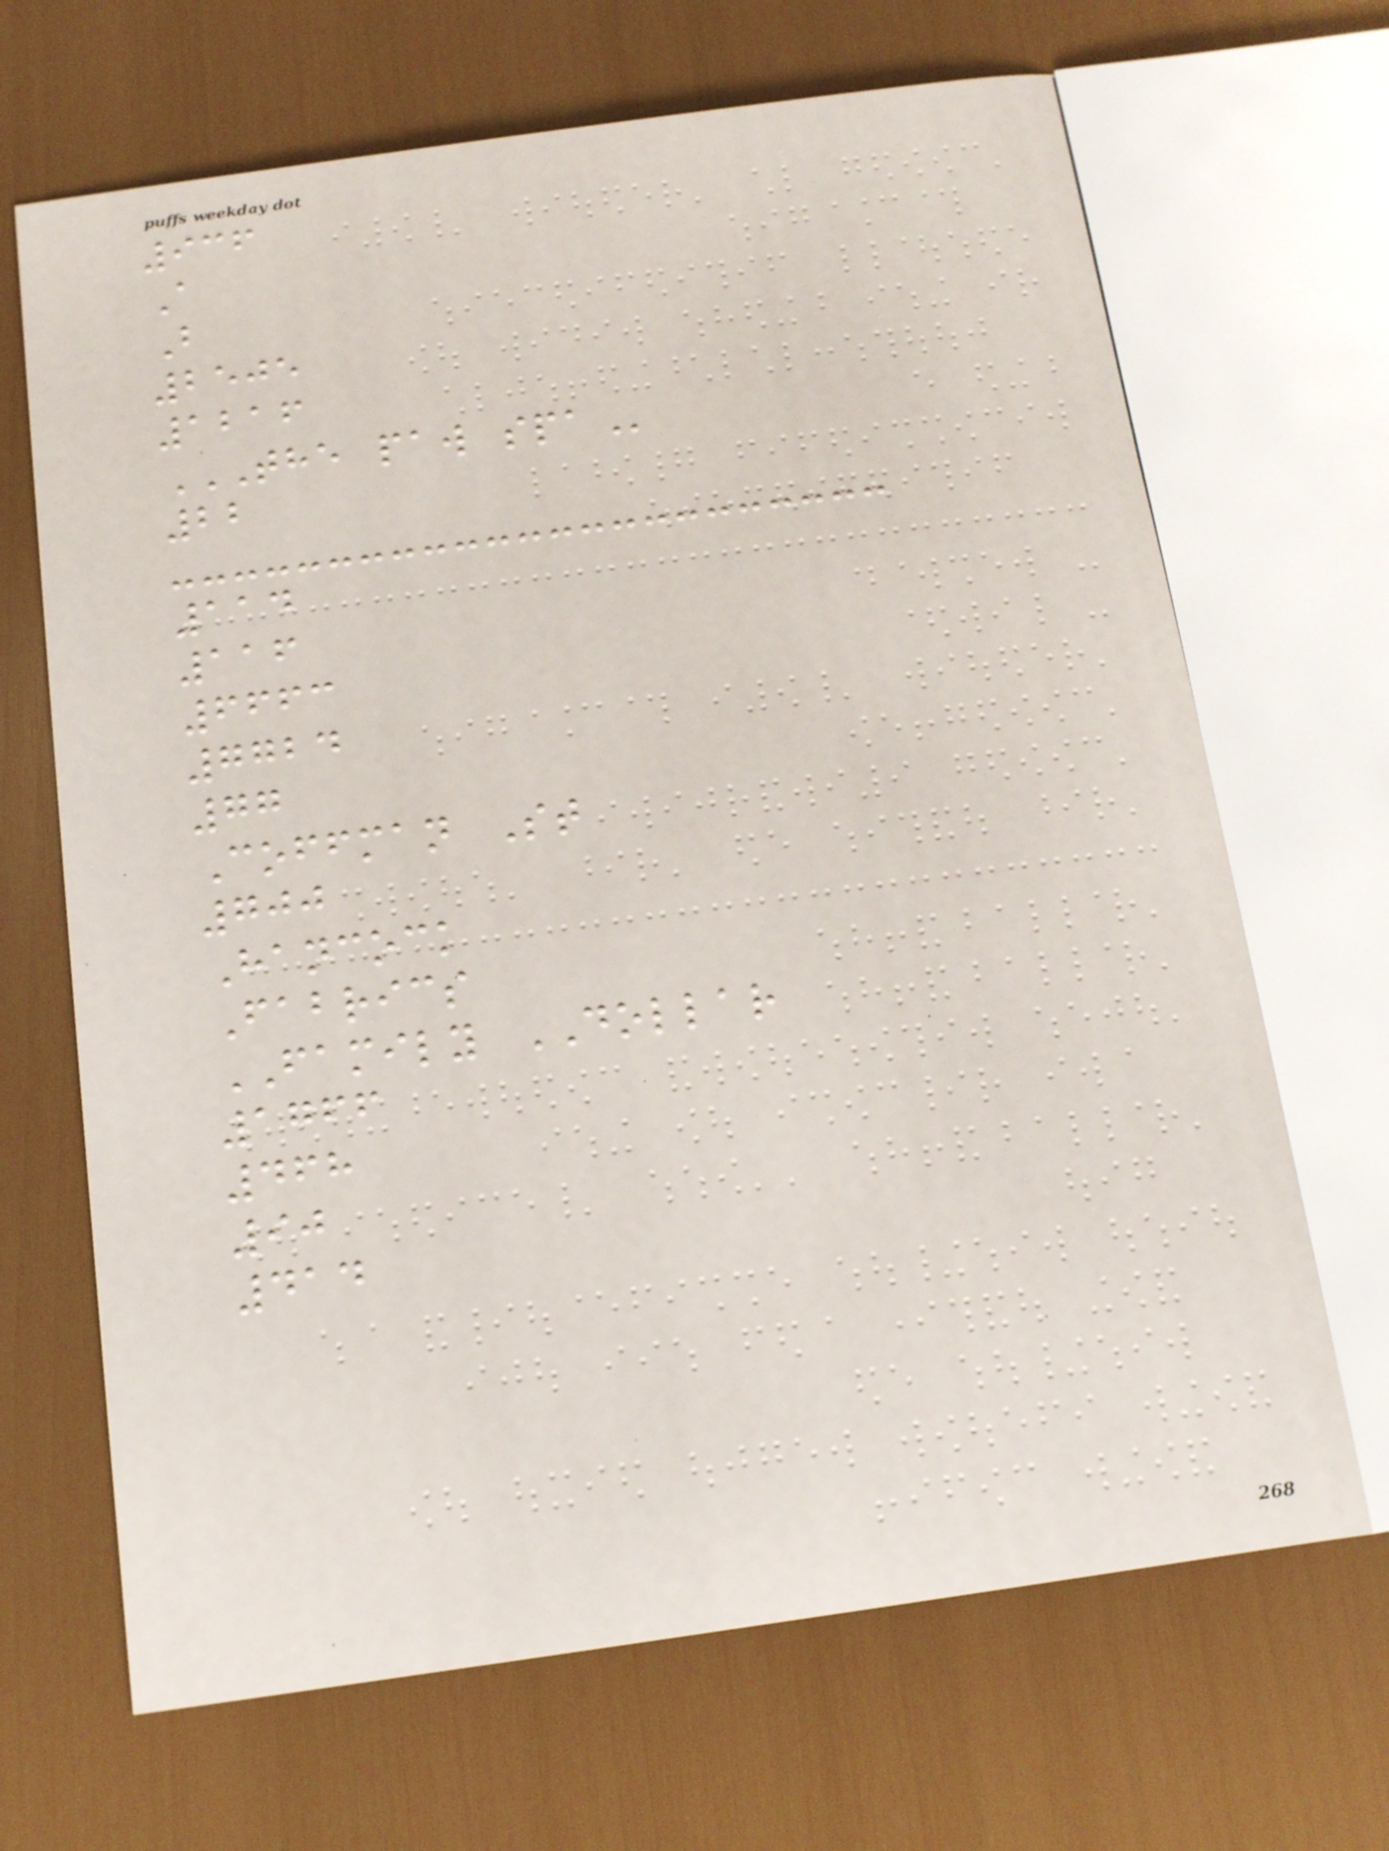936
A
B
2505
1216
THE PAW SPA
22
114
116
6663
7724
77
Coffman St
700
Hancock
Fabrics
FAMILY DOLLAR
1766
468
90
414
